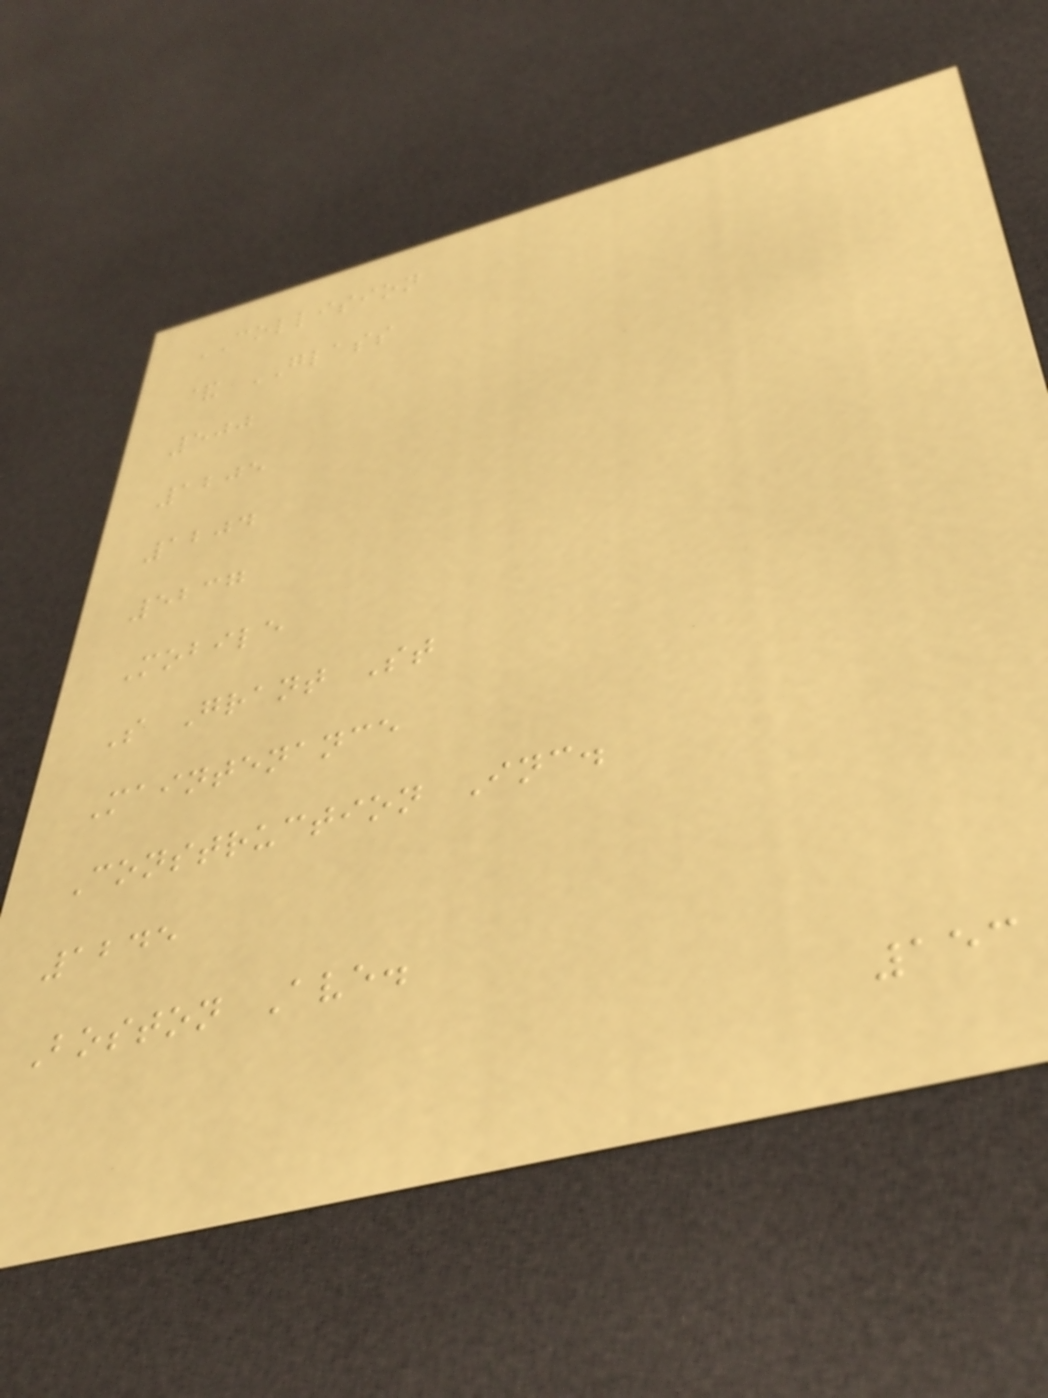COLLISION
& GLASS
500
1205
1204
5237
Mobile
S Grant St
Maintenance
Construction Inc.
1245
Boston Ave.
153
